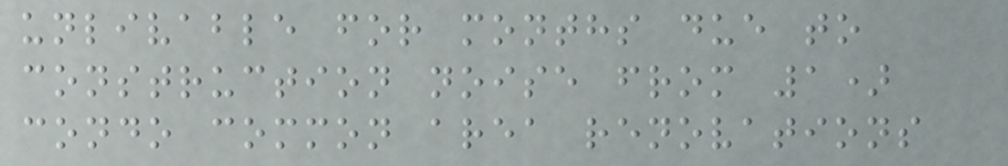unlivable for months due to
construction noise from 1)
condo common area renovations
